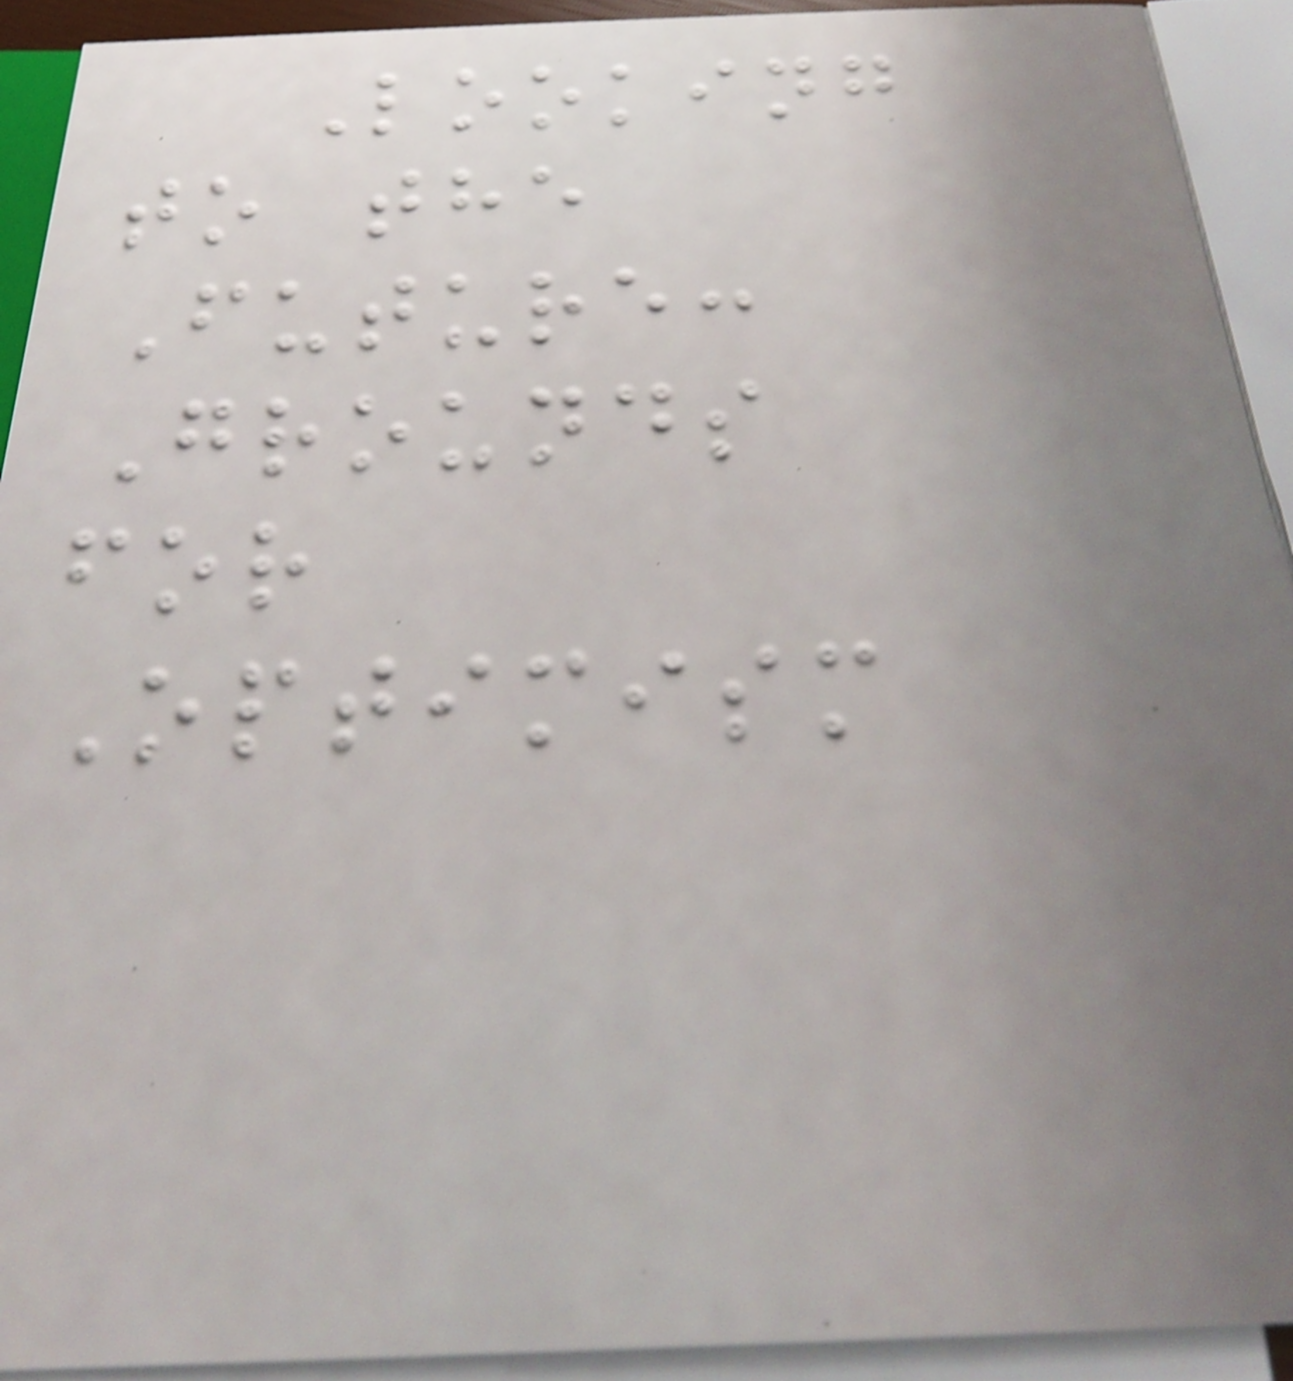Looking
to the
Future:
Grounds
for
Optimism
